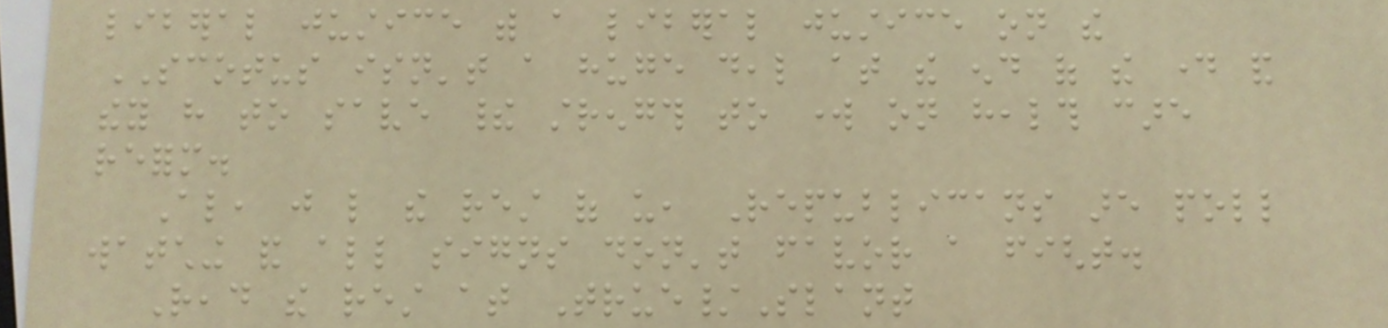liberal justice with a liberal justice on the
SCOTUS isn't a huge deal at the end of the day and
they have to save their strength to work on health care
reform.
Also, just like the rest of us, Republicans are poll
watching and all signs don't favor a fight.
Read the rest at True/Slant
